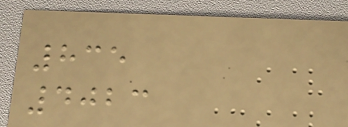835
4023
